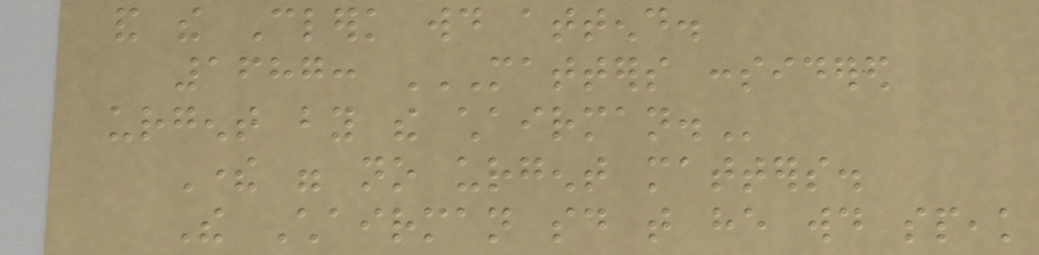and the Clerk would attend.
1687: MATTERS CONSIDERED
URGENT BY THE CHAIRMAN.
There were no urgent matters.
The Chairman said that he would speak
